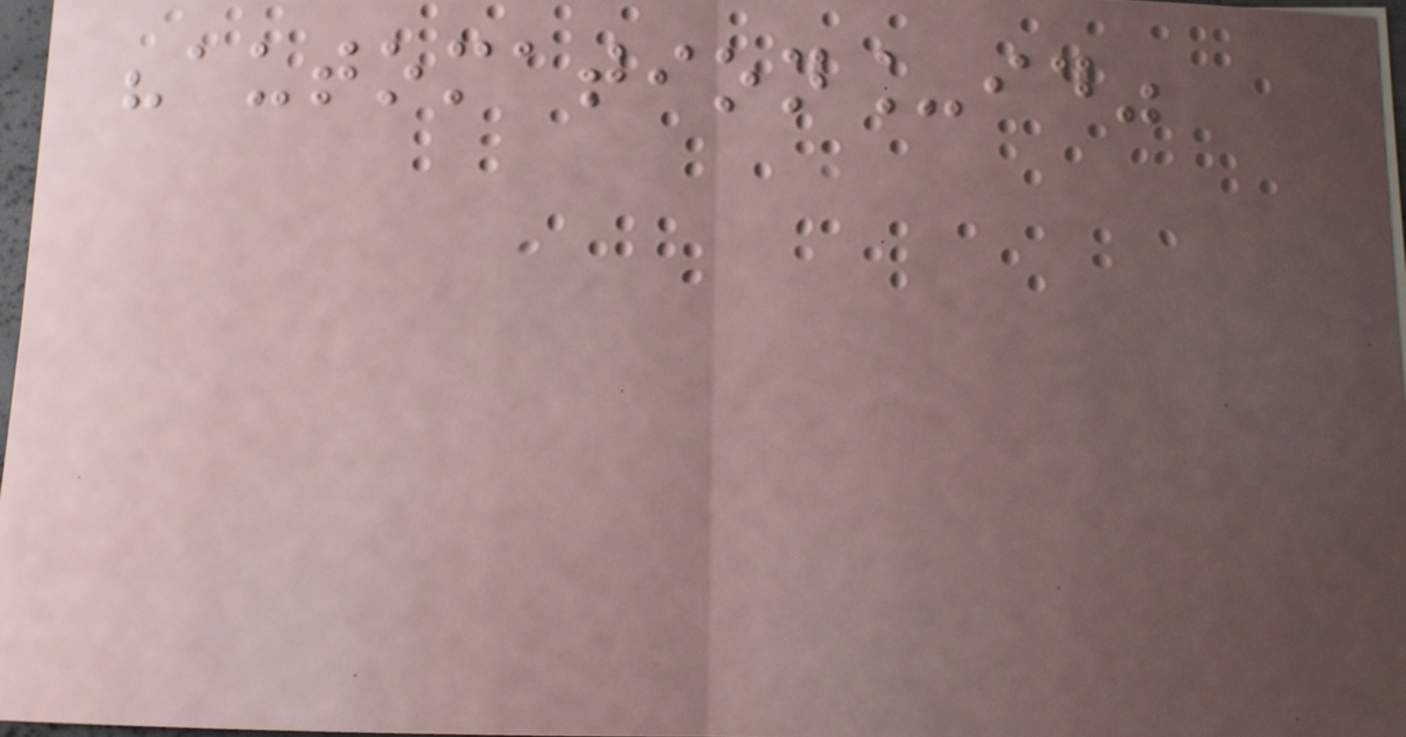"automation_id"
